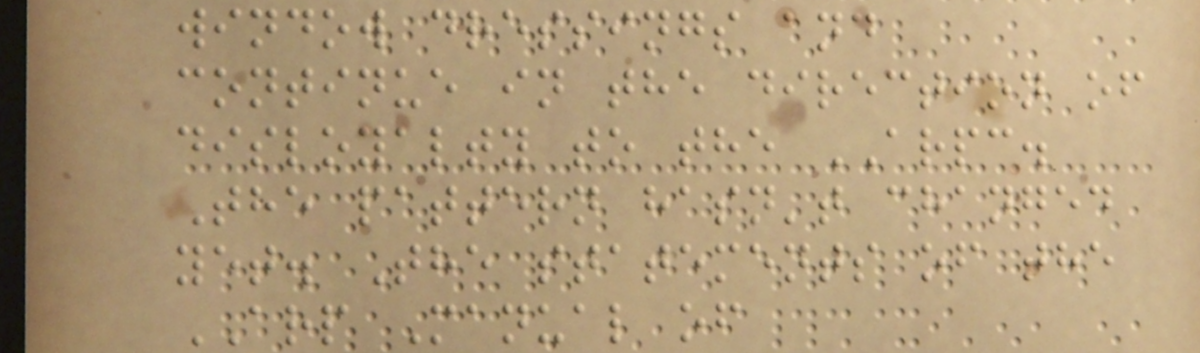window dressings and
continue in the direction of
disloyalty to the ARPC.
The pattern hasn't changed
yet. The statements of the
ARP Manual of
